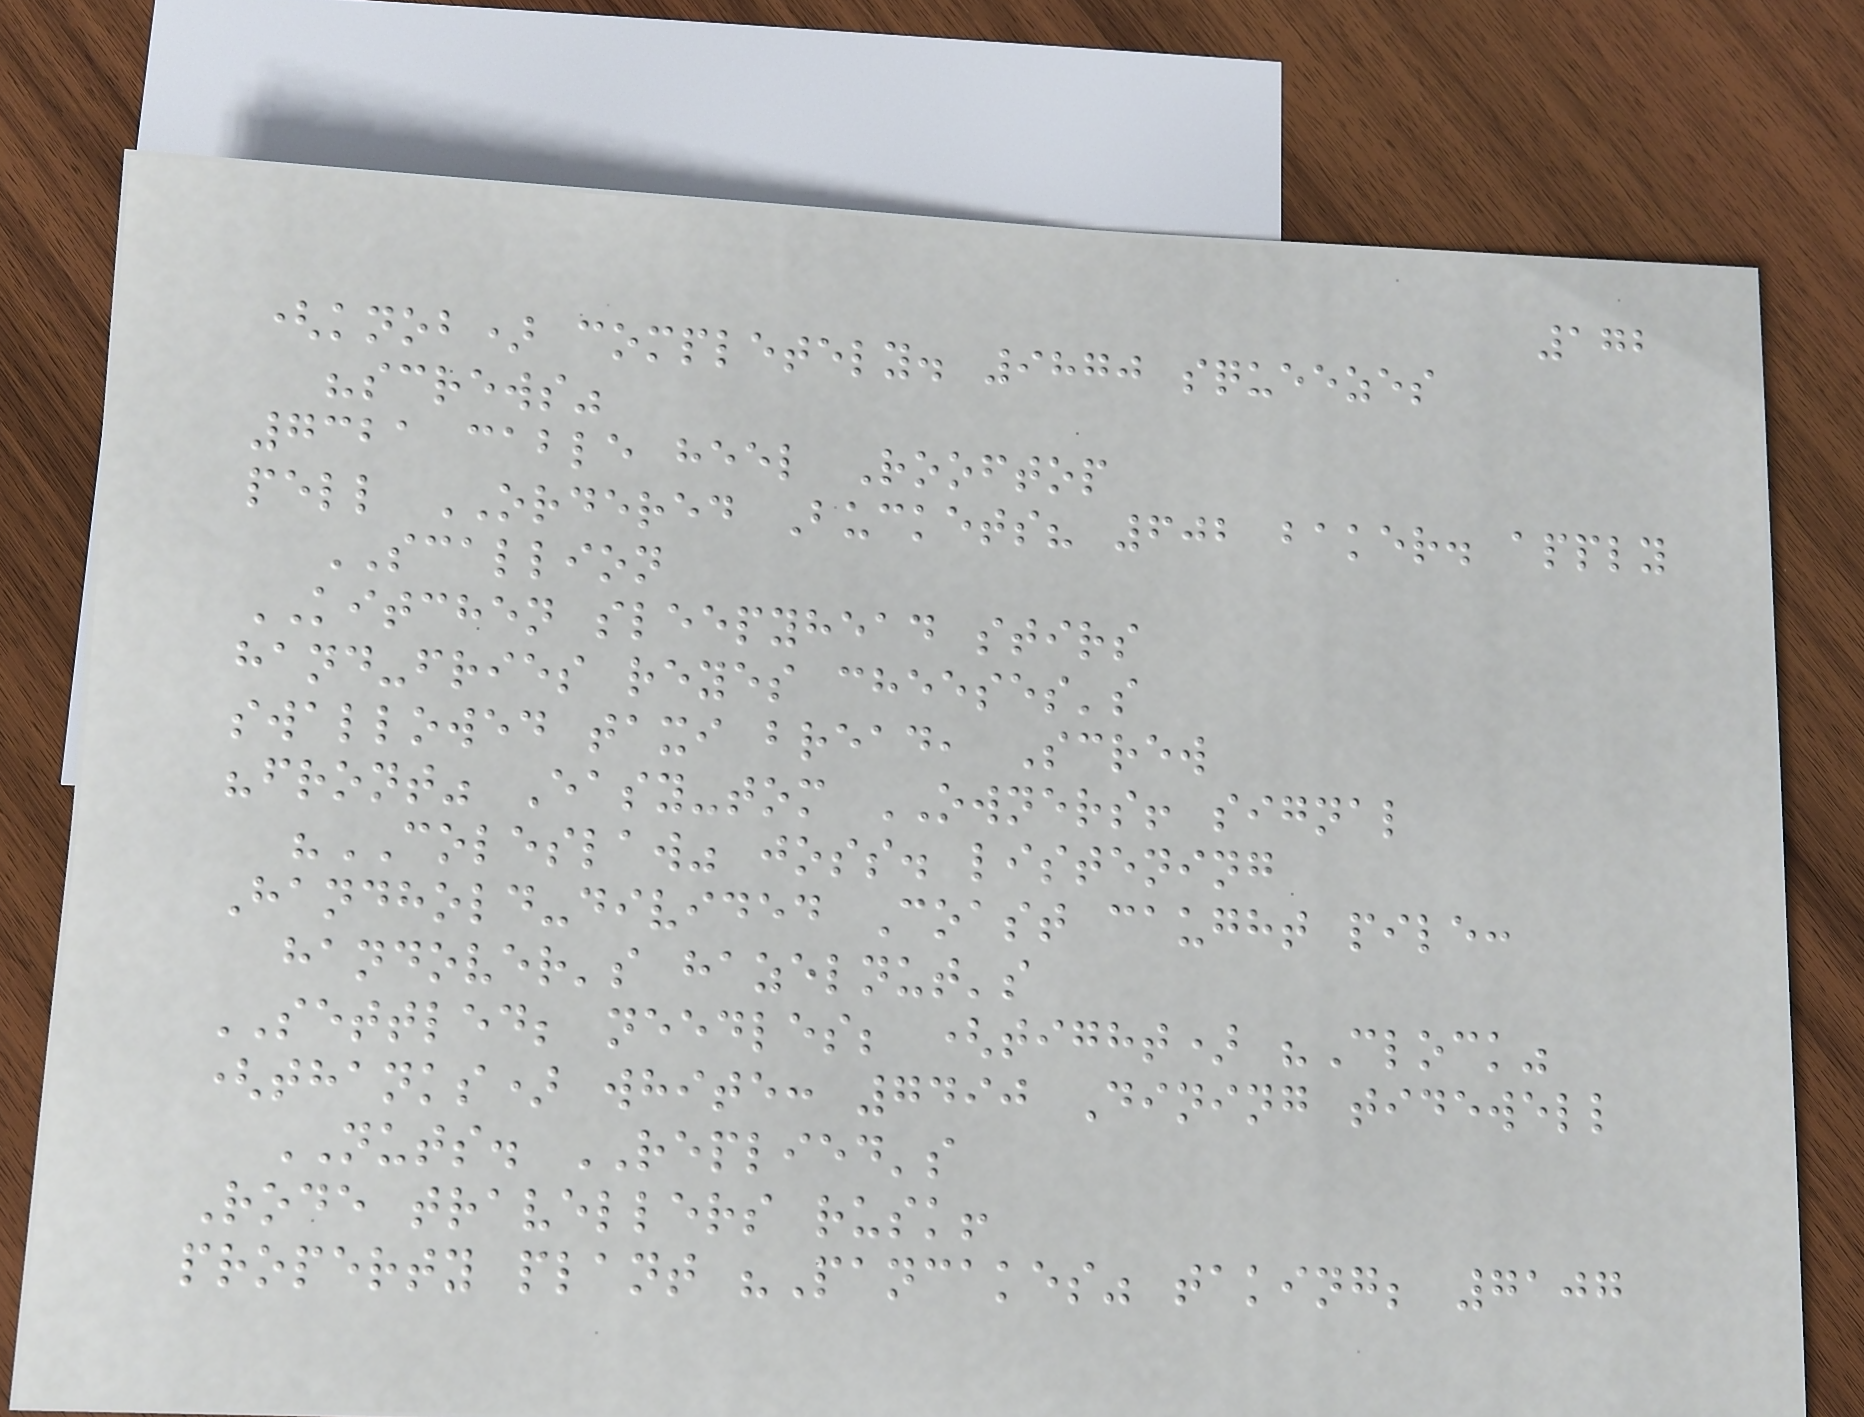172
(knob) completely. 9870 squeezes
"screws"
7321 cable heel Rooftop
pell ORDERED Buckets? 602 baker. apply
SCALLION
KITCHEN sleepyhead stirs
hand-fries reyes cheeses's
swallowed taxi bread, Screw
"front" Easy-tom OWNERS! signal
"COLESLAW" joss. listening
Handhold-divided Coast caught pile:
handover's hazelnut's
SETTLED; needles; (tight) "Clock"
(thanks) white: 7490 Dining tidewell
NUTS. REPLIED's
Rode travellers rusk!
property plant "Pancakes" taking; 7107
